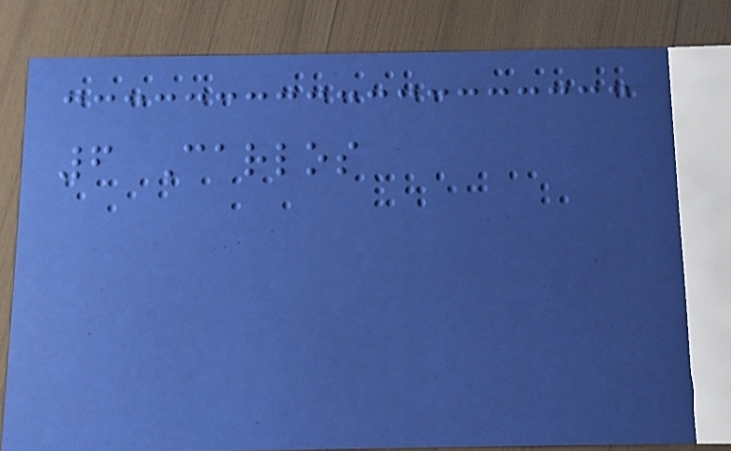6 Carlos
